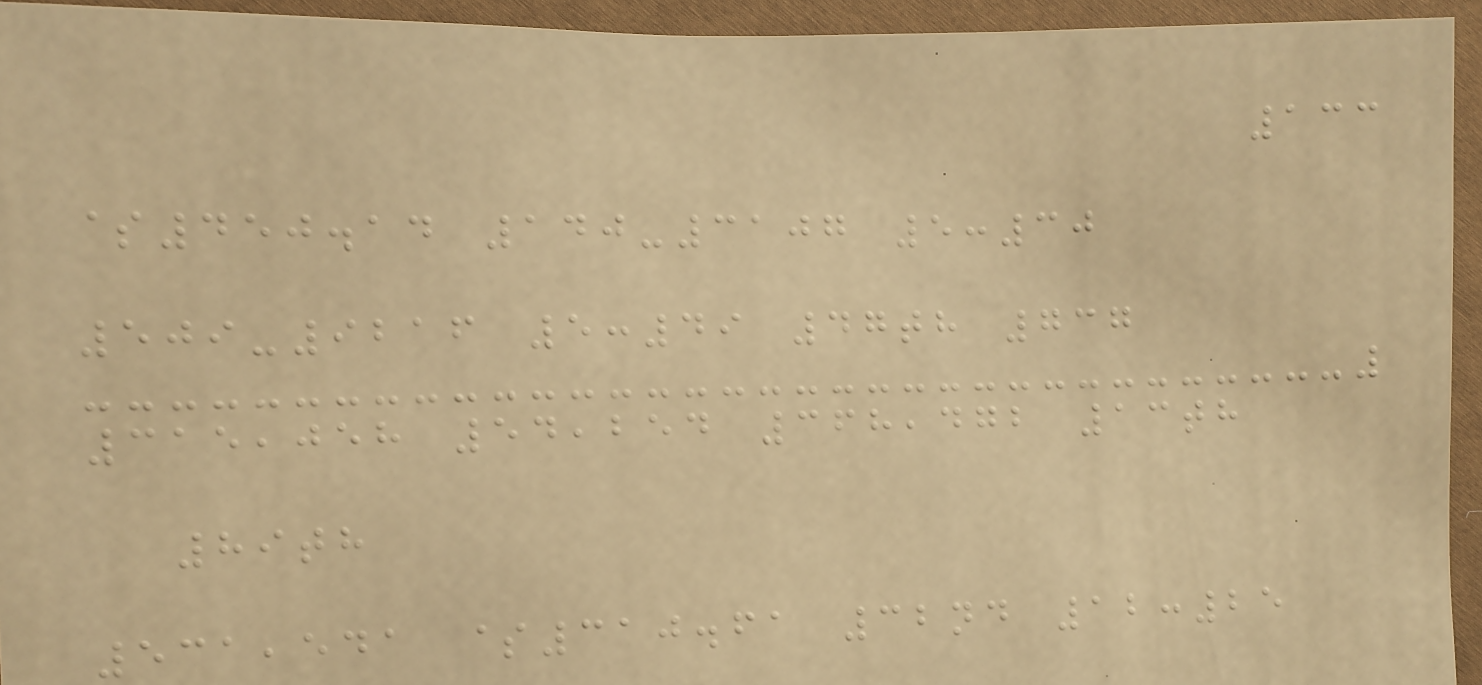133
$450.14 140-3107 5:30
509-9216 5:49 47th 737
315,058 54,254 368,472 13th
89th
531,541 $310.61 32nd 12:25
